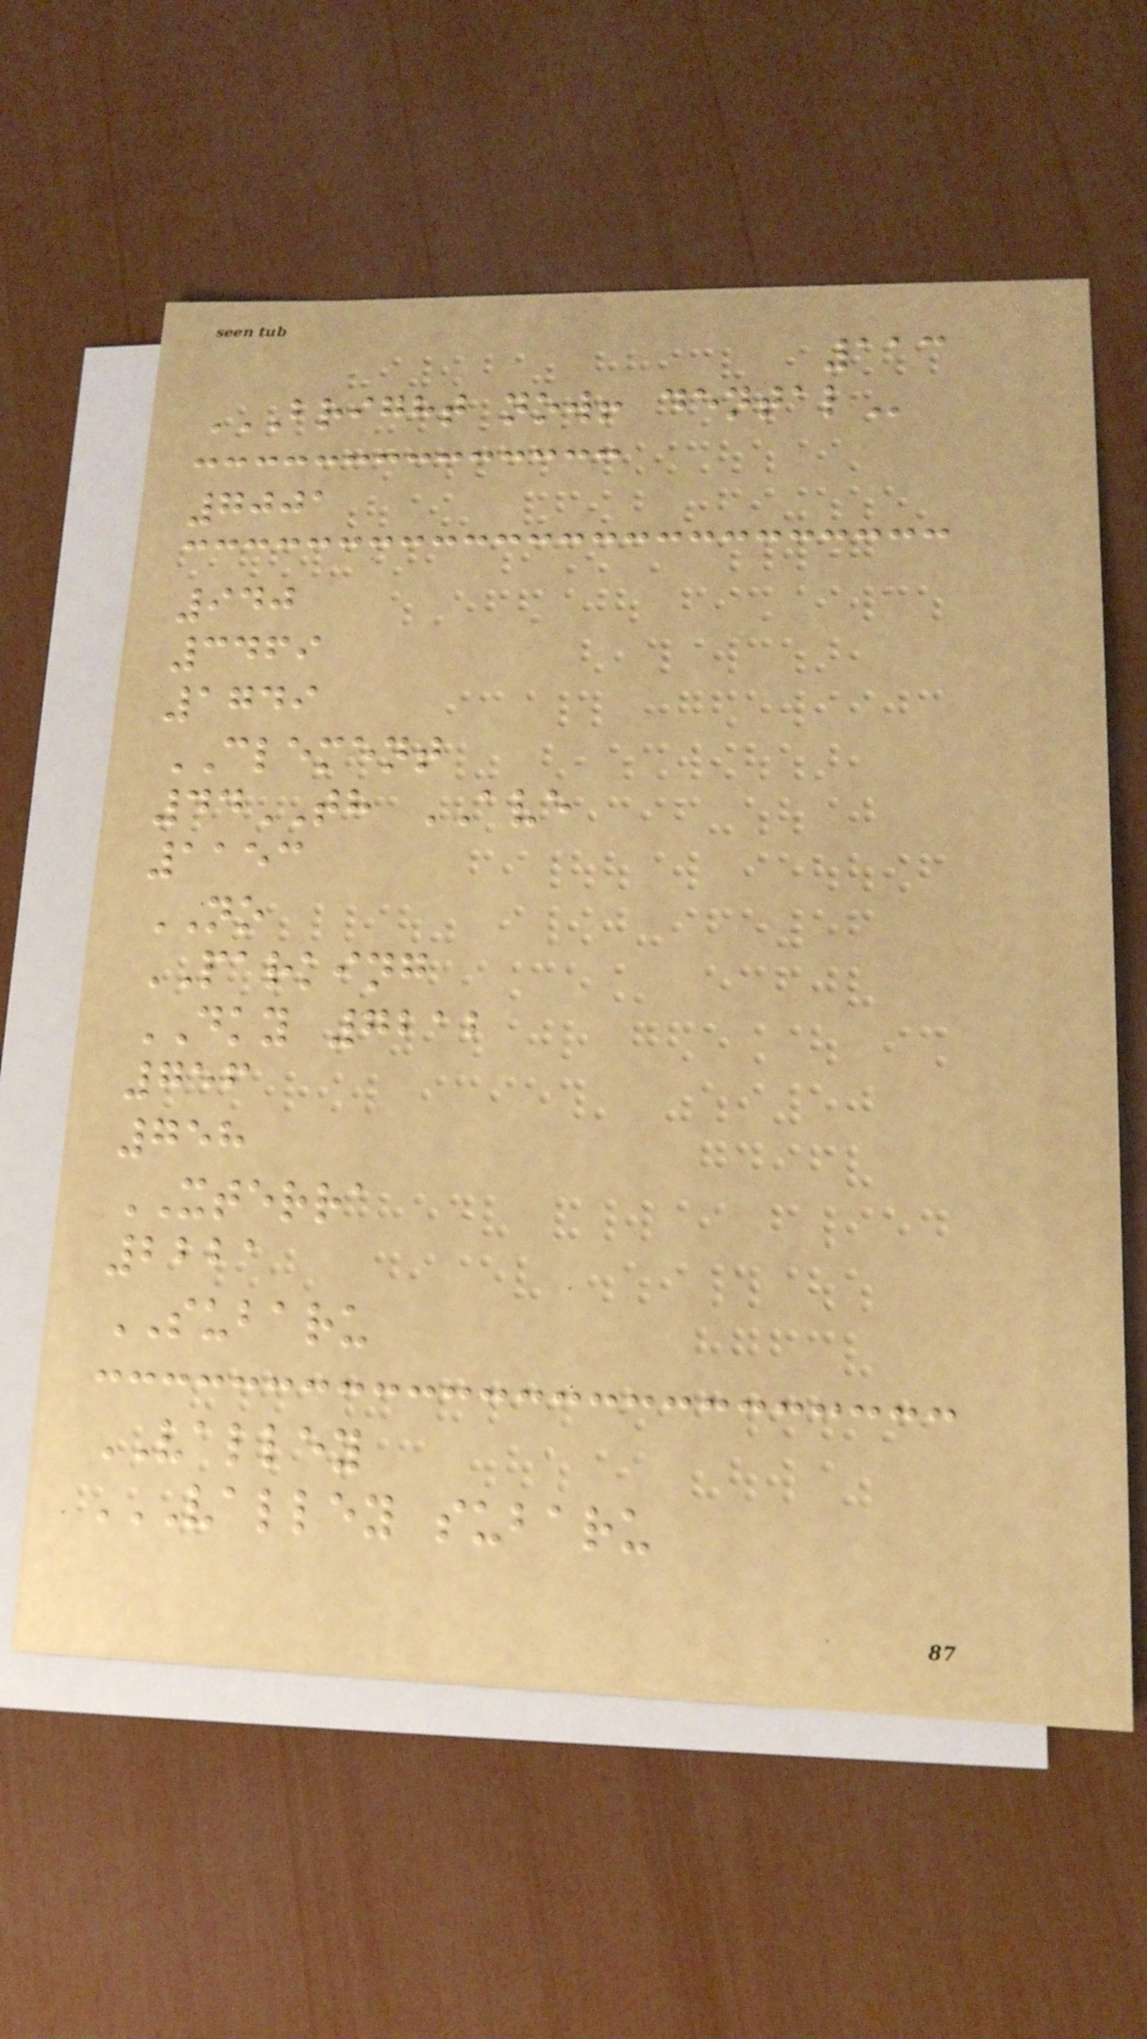113
BRIGHT NOW! DENTAL
7001
940
3469
1749
CLEMENT
44TH AVE
1153
NO
PARKING
DKY 7212
756
758
XTERRA
2221
SUBARU
VALLEY
VALLEY SUBARU
